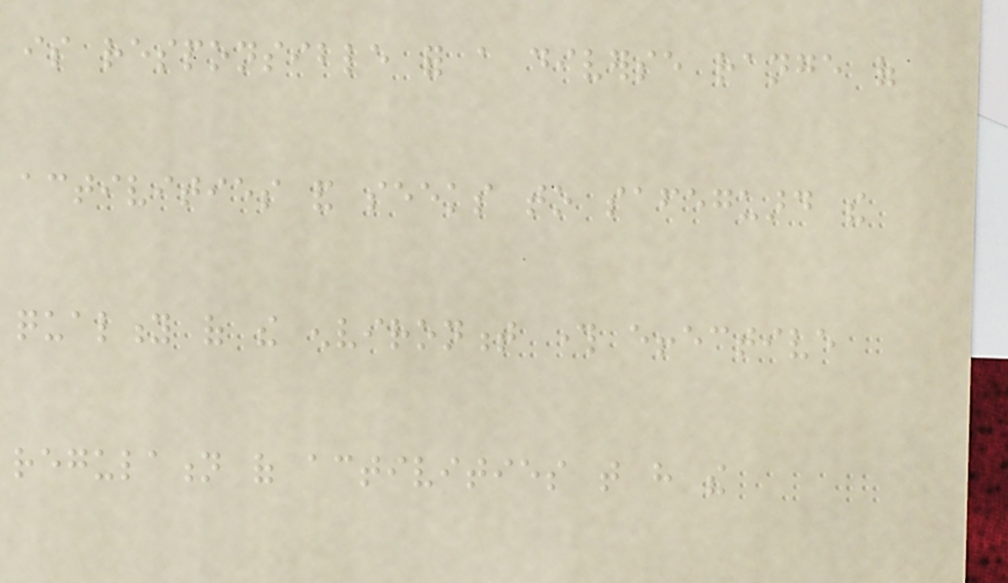is responsible for a diverse range of
activities and seeks to safeguard the
quality of the environment through effective
regulation of activities that have the
